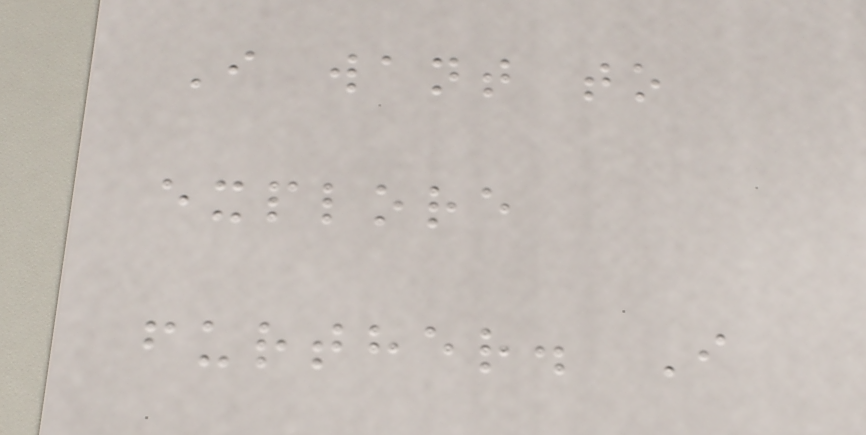I want to
explore
further. I
